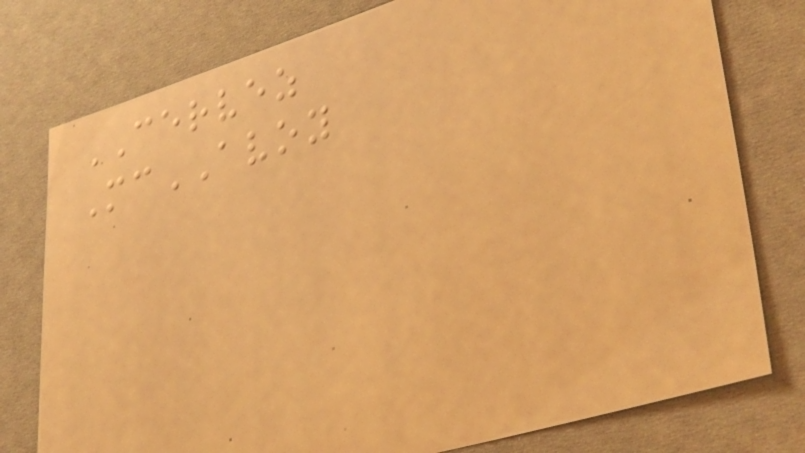CERVEZ
McAVOY
